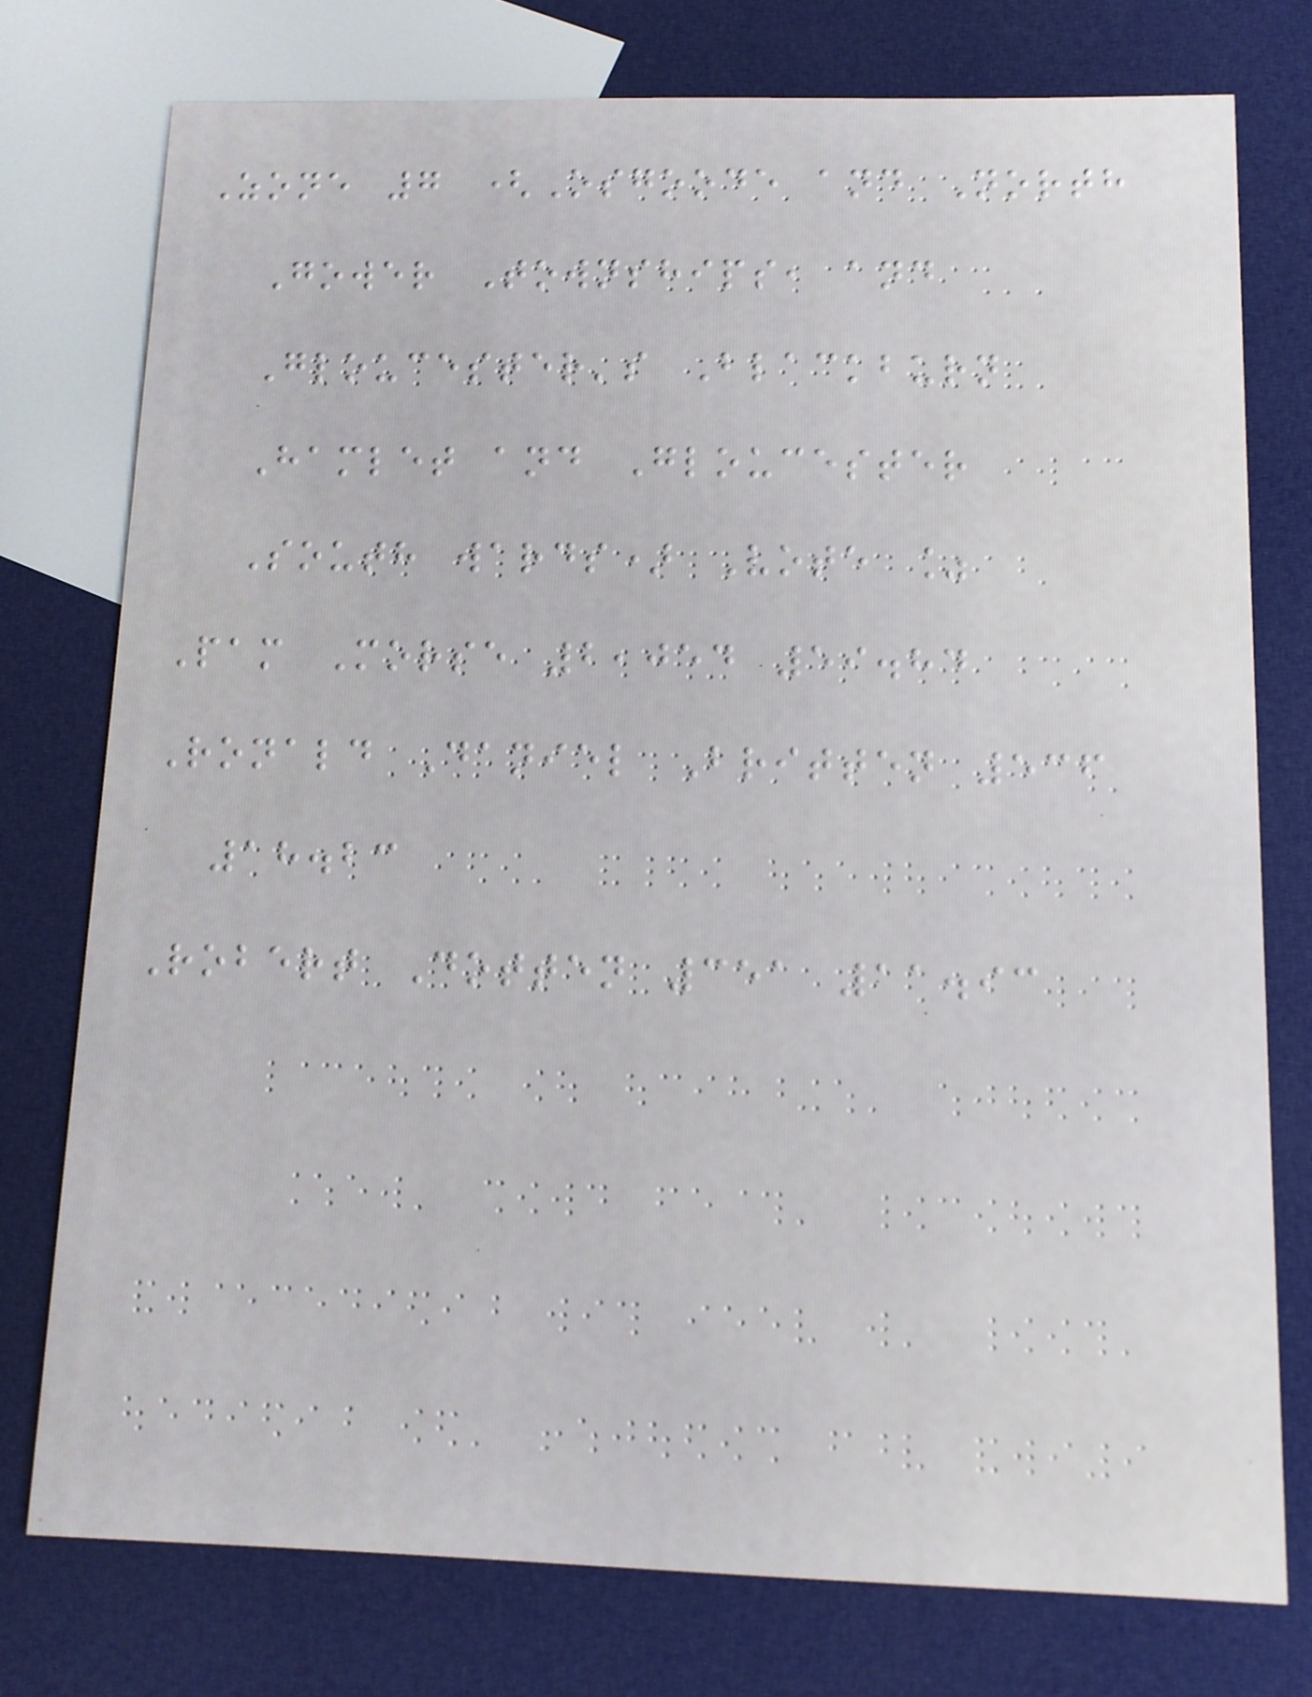Zone 7 (Osgoode and North
Gower Townships, and
Gloucester's Blackburn
Hamlet and Gloucester
South wards) Vote %
Pam Morse 2,054 59.84
Ronald Daniel Britten 536
18.23
Robert Dotten 351 11.93
